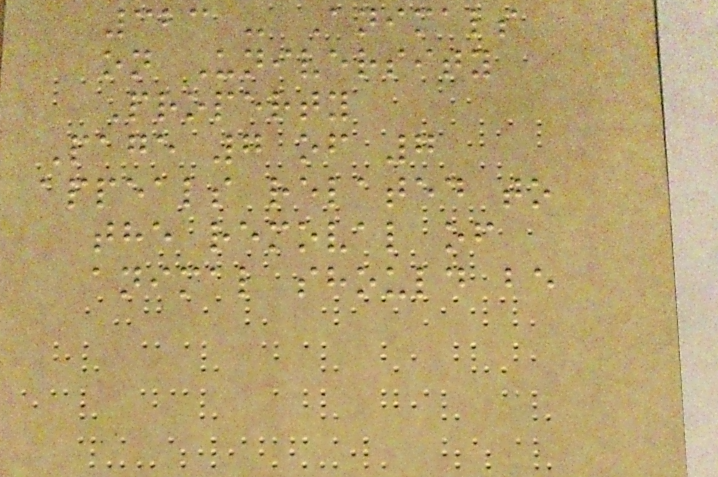323 - Animals
on University
Property
Page 7 of 7
appeals related to
the removal of
animal should be
